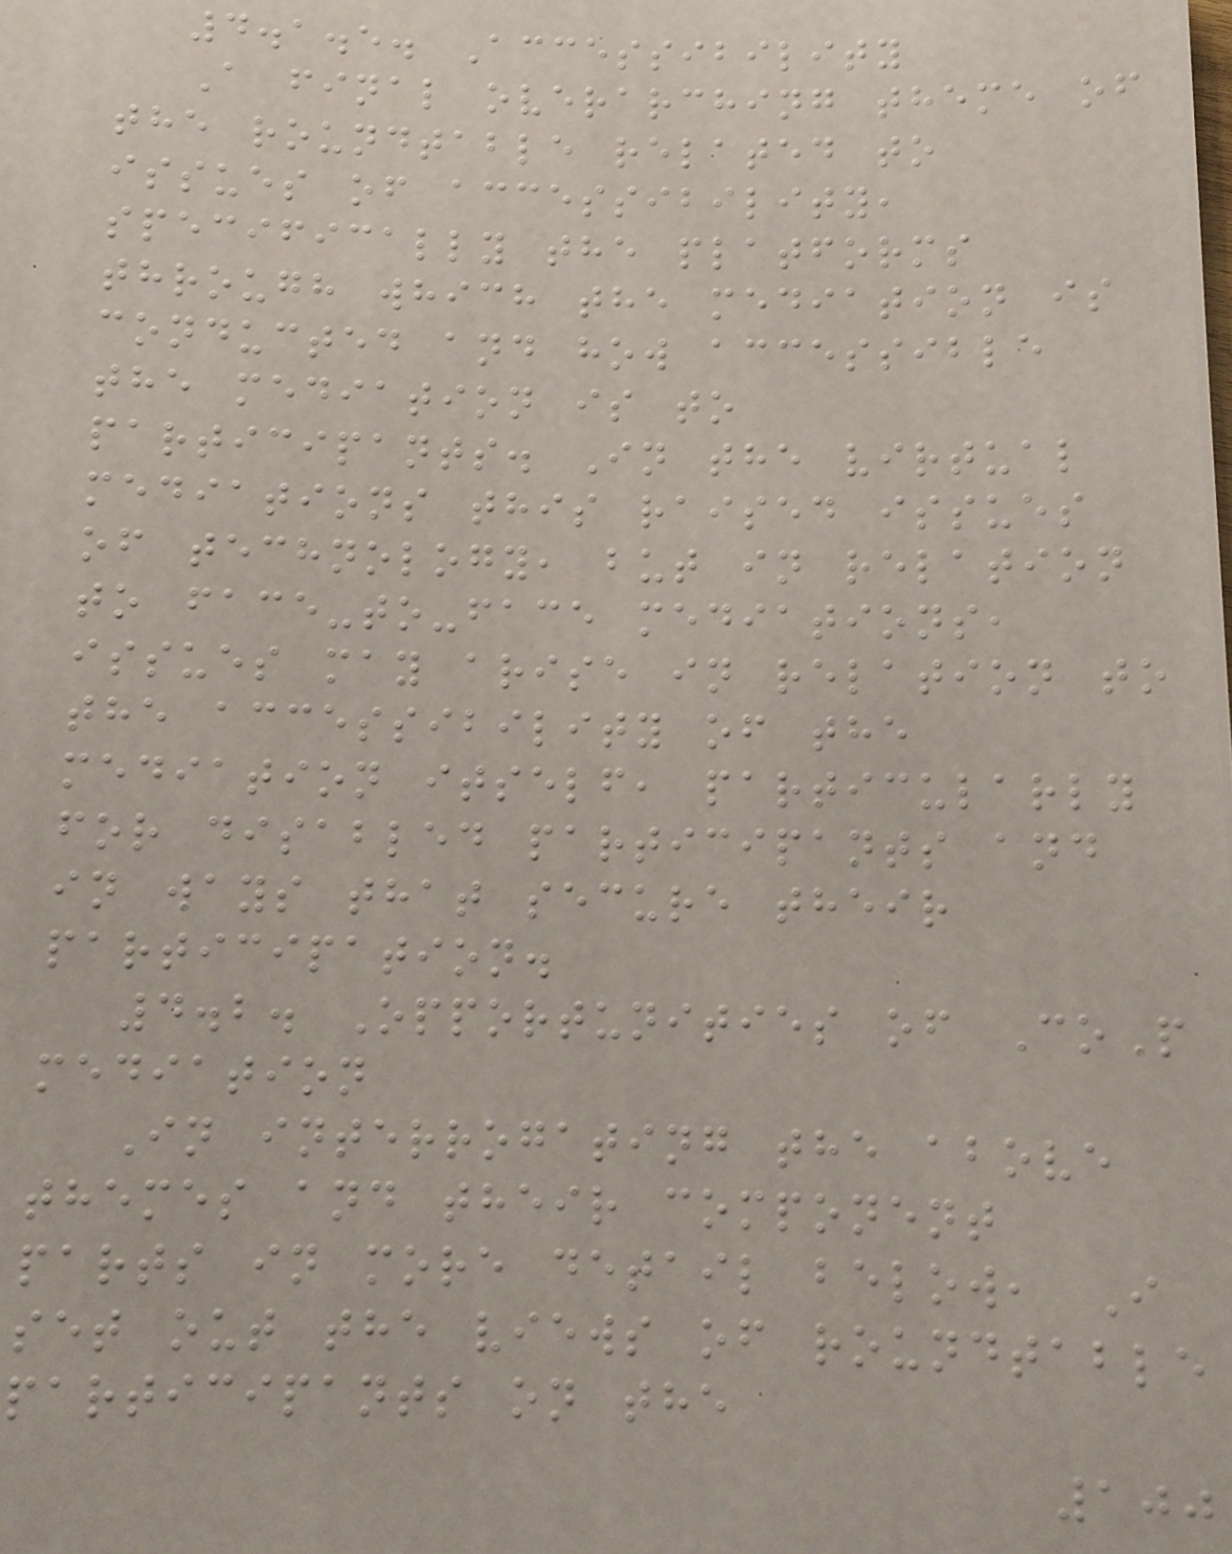4.1.5. Accessibility
A final overarching theme of
the roundtable related to
issues of accessibility,
specifically the platforms
through which the mediation is
conducted and how accessible
the mediation is to
participants. In the virtual
mediations this raised issues
of technology, but in relation
to face-to-face mediations,
issues may arise in relation to
the accessibility of the
mediation itself, particularly
for disabled participants and
in ways that secure their
participation.
4.2. Opportunities of CoP
mediation
In interrogating the above
themes and their component
parts in more detail below, I
set out the views of roundtable
participants on the
100
